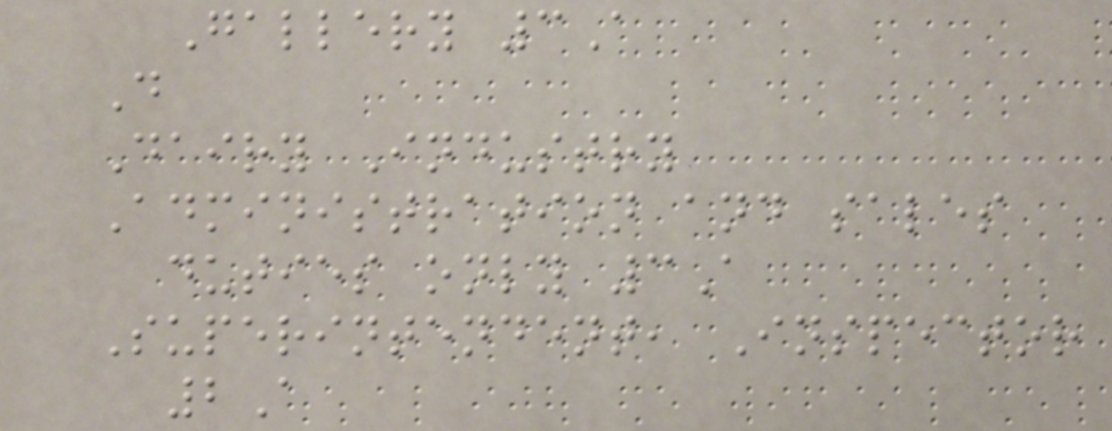Gallery 3A
D
Dairy Industry
Administration and sales
duties only 3A
Superintendent, Inspector
2A
